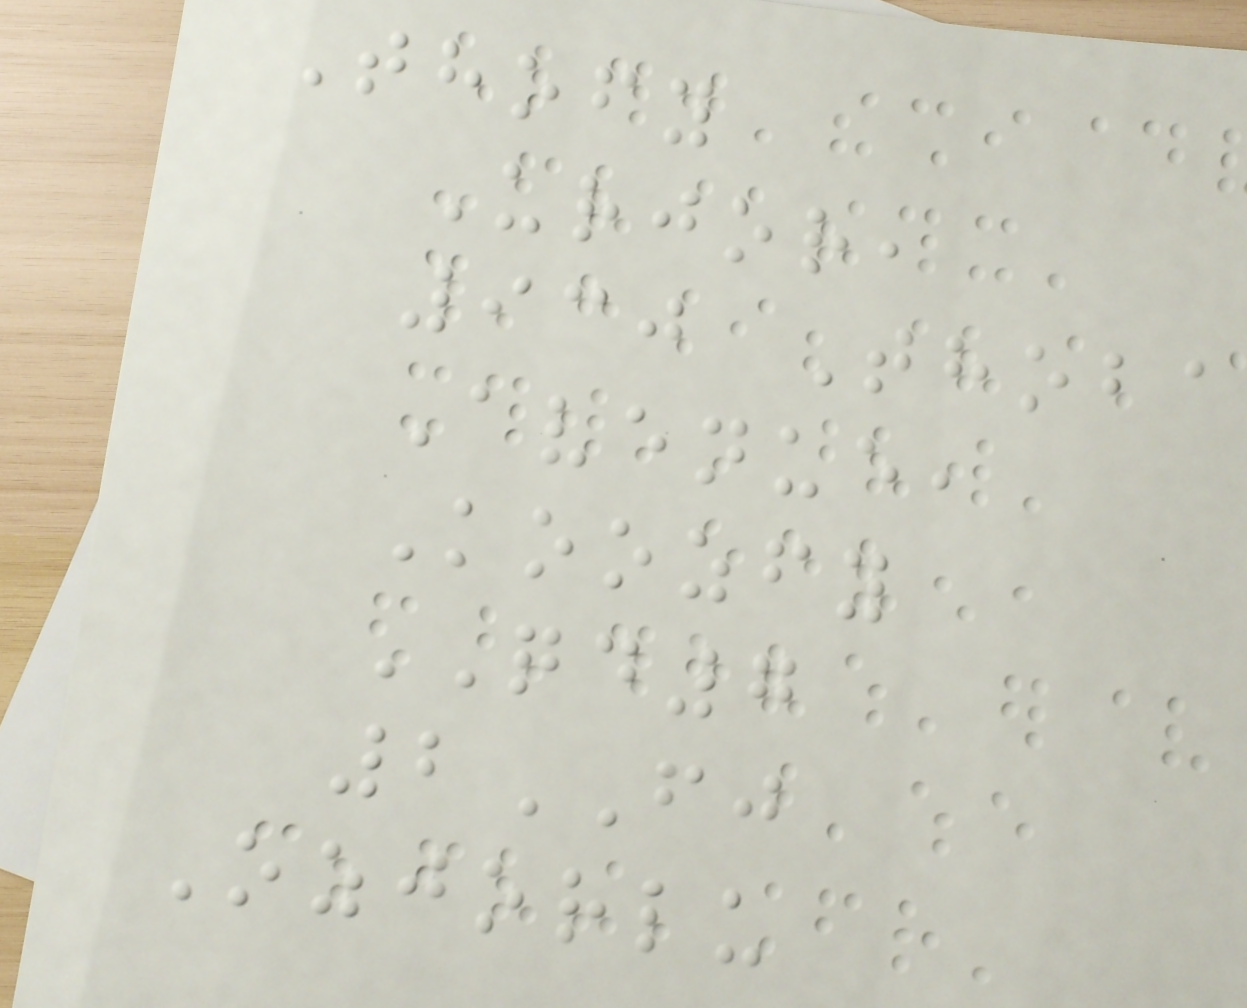Thofy
Urjor,
930 Thoba
Avenue,
Koozfy
QD7
2FJ
Ozjorlu
